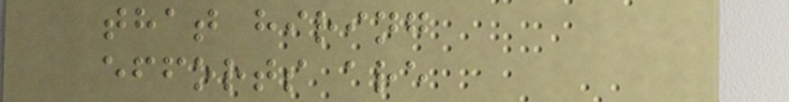that hiring
efforts are
